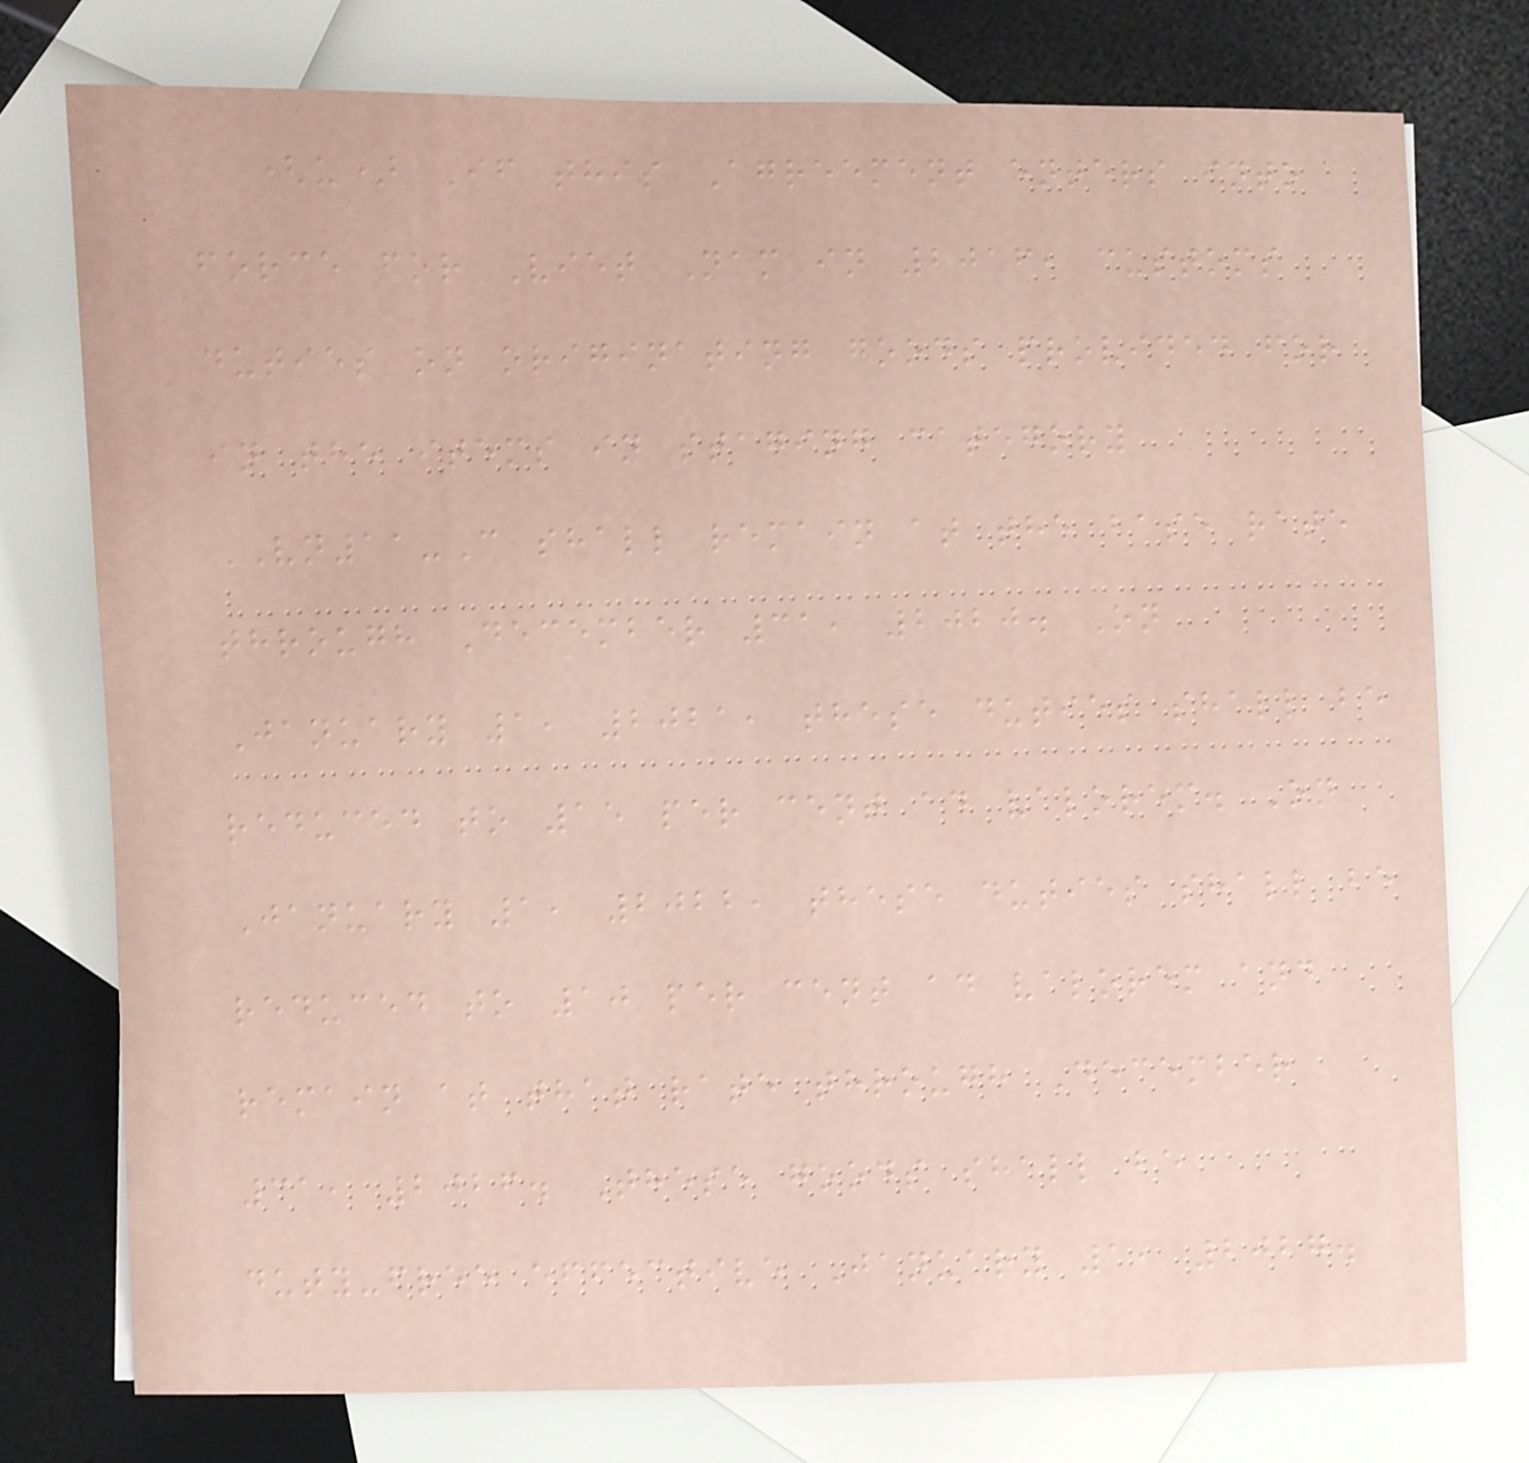(u) If this Agreement enters into
force for Viet Nam in 2016, customs
duties on originating goods provided for
in the items in staging category
VN11-C shall remain at the base rate
through December 31, 2020. On
January 1, 2021, these duties shall be
reduced to 15 per cent ad valorem. On
January 1, 2022, these duties shall be
reduced to 10 per cent ad valorem and
remain at that rate through December
31, 2026. These goods shall be
duty-free effective January 1, 2027.
